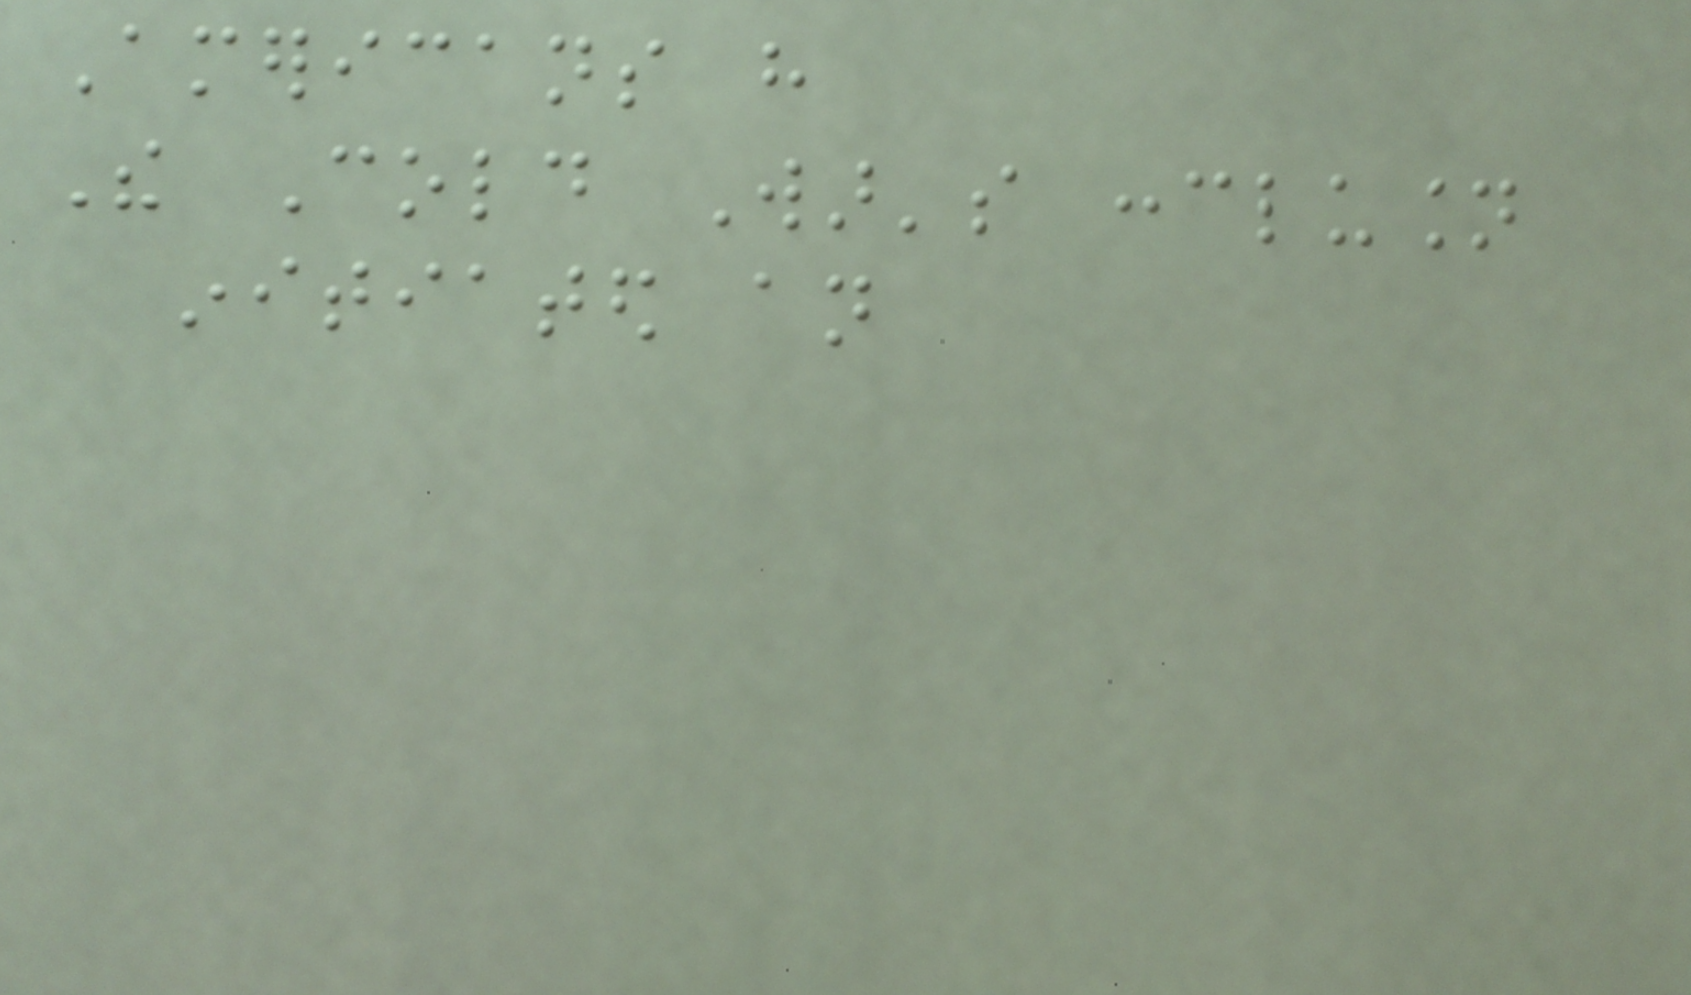Americans have
The Cold War's conclusion
initiated an
